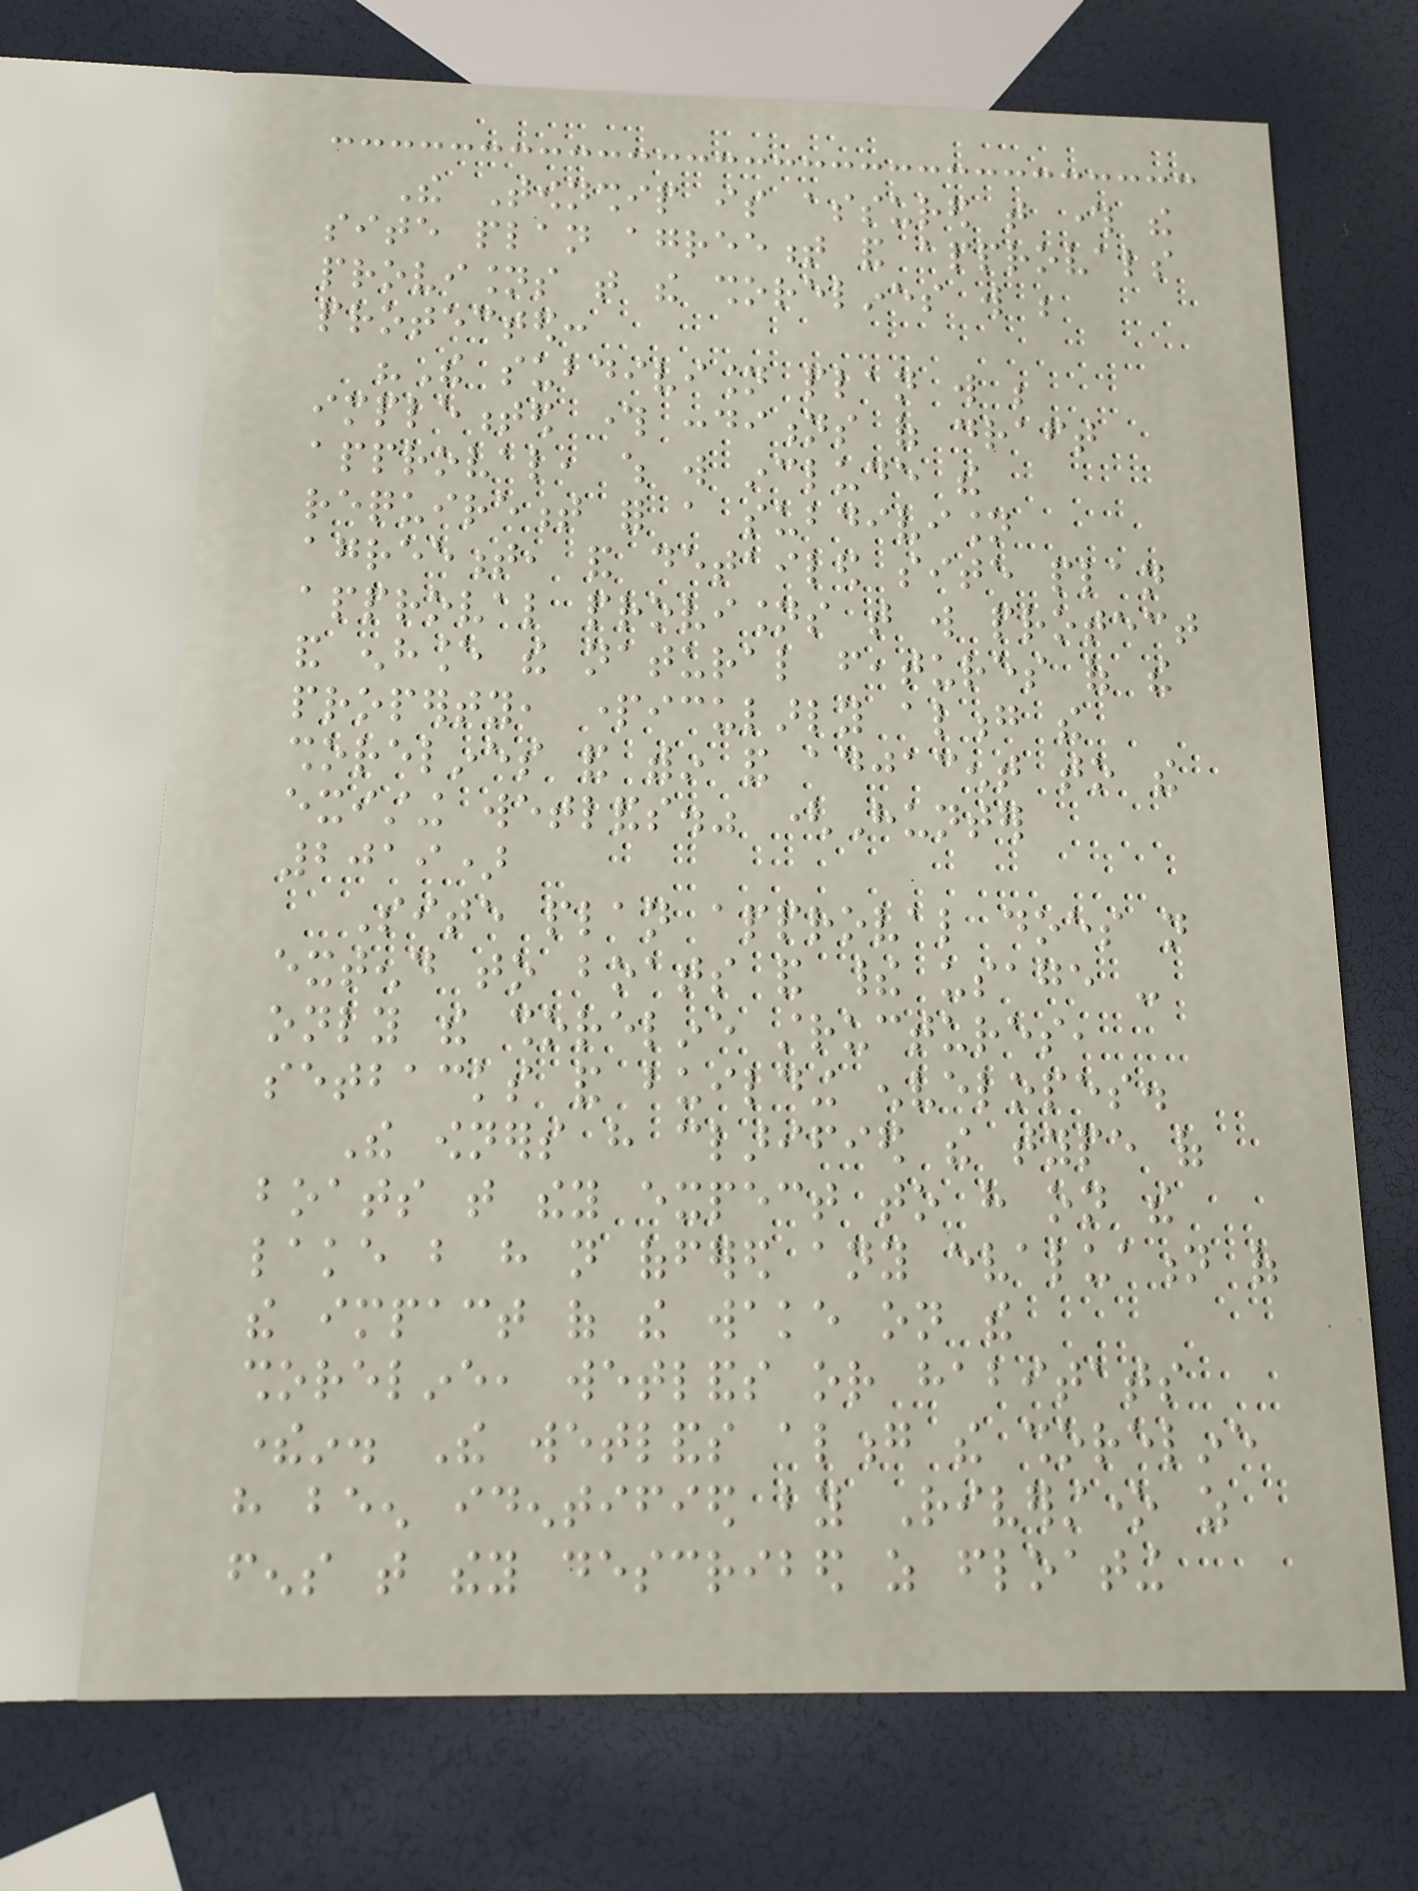The Township is assured that through the
site plan agreement and approvals
provisions that the shorelines will be
protected:
"The subdivision plan will be
implemented through conditions of draft
approval, which will include the
requirement for a subdivision
agreement, and detailed site plan
approval provisions that will protect
and enhance the natural features of the
property, particularly along the
shorelines and within and adjacent to the
existing wetlands." (Hunter
2019)
Site plan approval does not
extend to boats and their usage -
only the shoreline structures,
setbacks and building envelopes.
The owners have clarified the type of
boats that they expect to have on the
lake but have not offered any evaluation of
the impact of the wake on the
shoreline, wetlands or habitats
therein. The wetlands along the shoreline
have been identified by Riverstone as
fens that they described as floating
